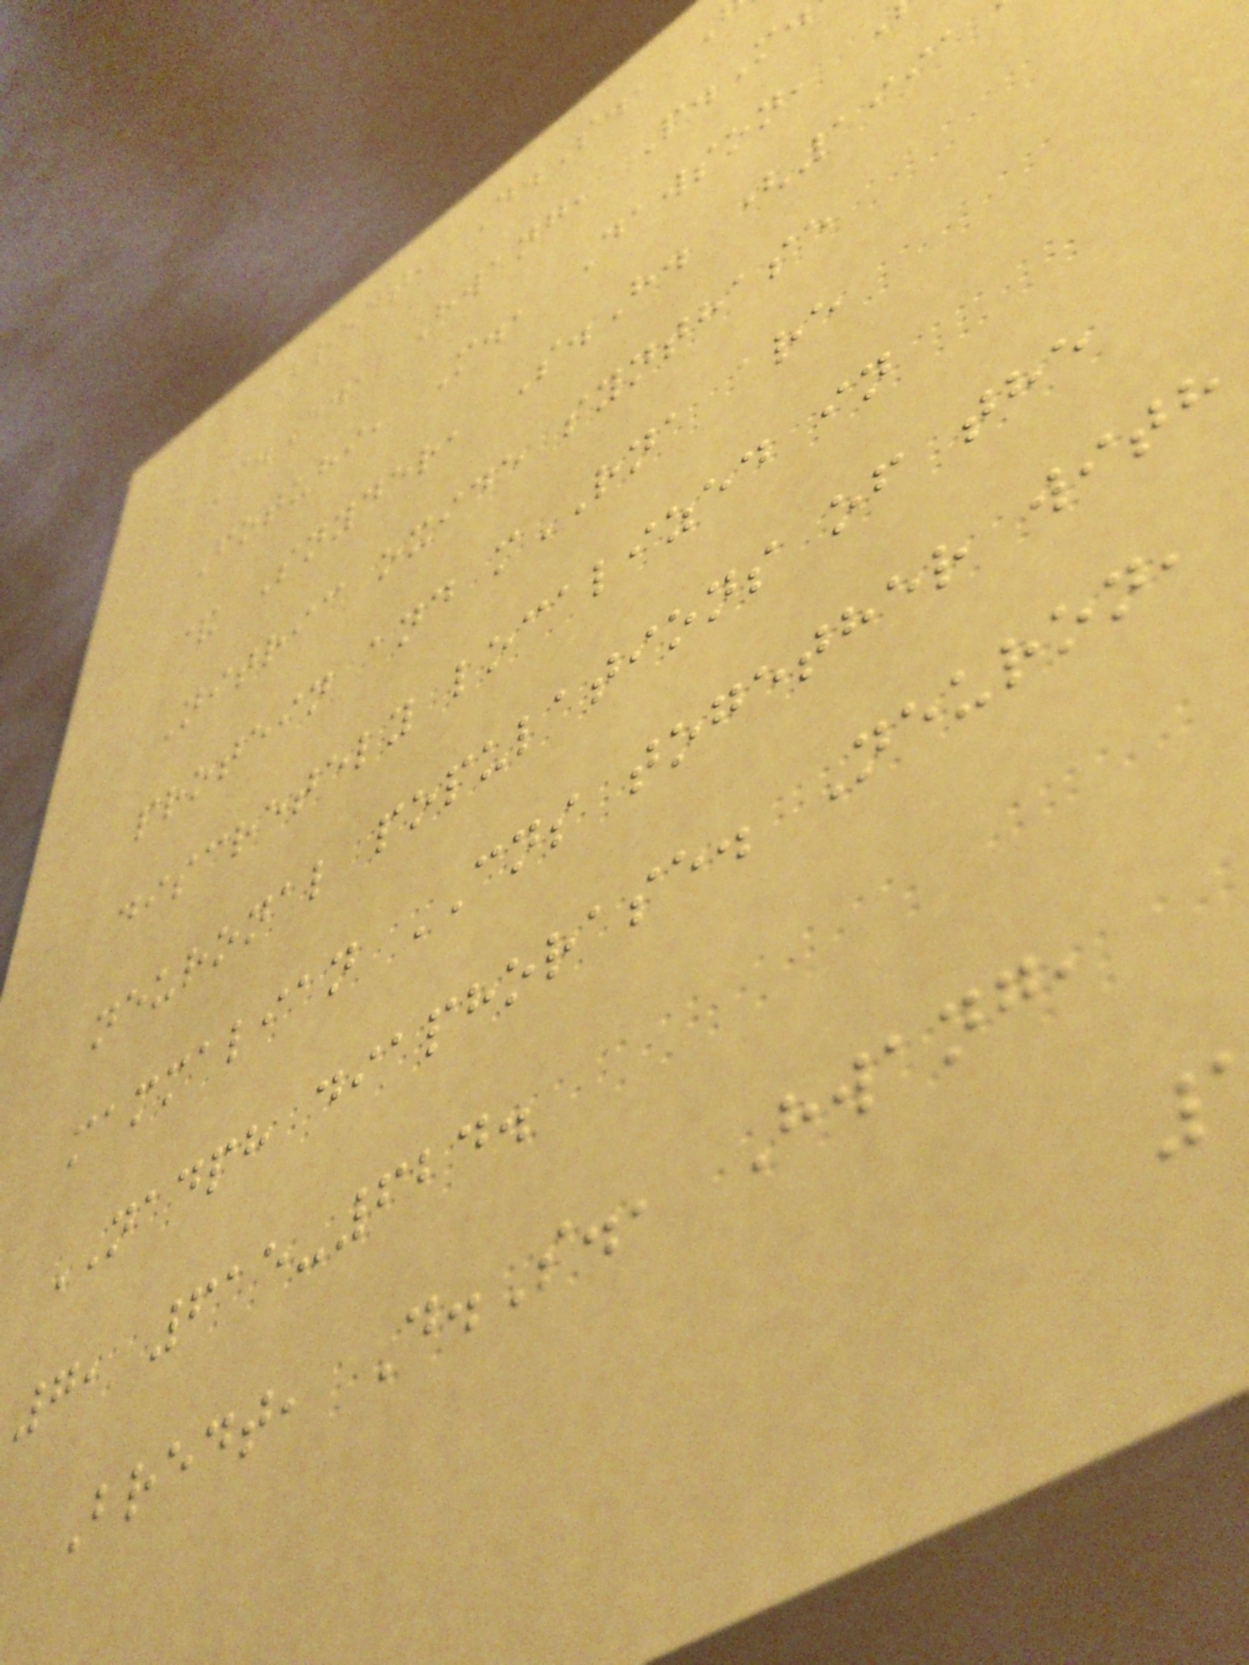Bredt, D.S.,
C.E., Hwang, P.M
Fotuhi, M., Dawson,
& Snyder, S.H. (1991
Nitric oxide synthase
protein and mRNA are
discretely localized in
neuronal populations of the
mammalian CNS together with
NADPH diaphorase. Neuron,
7, 615-624.
Bredt, D.S., Hwang,
